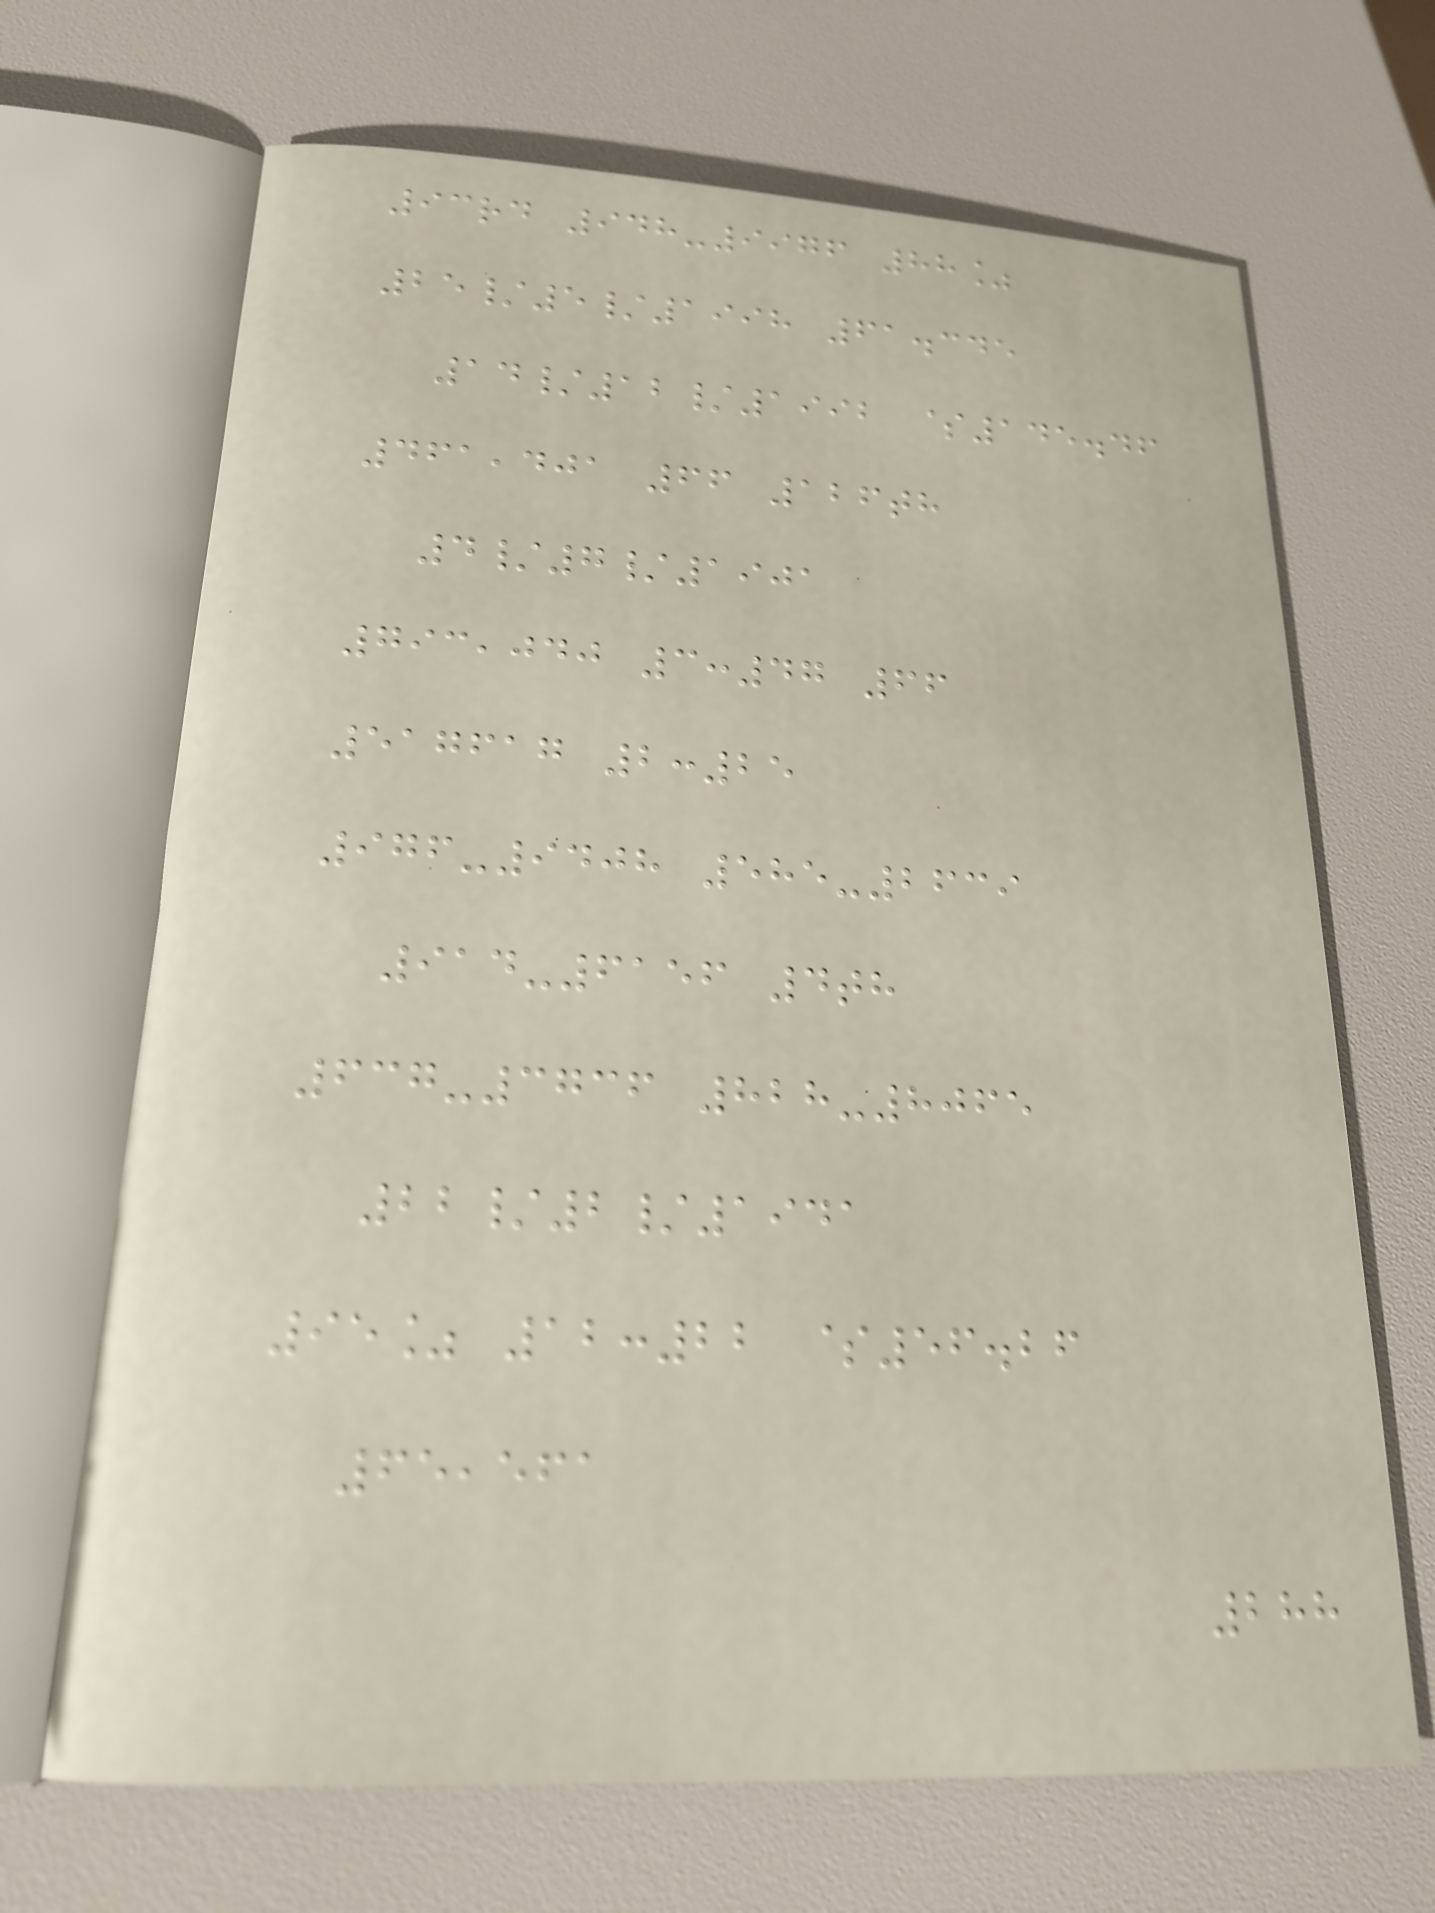93rd 948-9976 88%
25/5/1998 61.345
14/12/1992 $145.46
461,401 66 126th
4/7/1901
793,040 3:47 66
517617 2:25
976-9408 585-2639
914-6156 4th
637-3736 828-8065
22/2/1941
95% 12:22 $56.26
65,561
288
